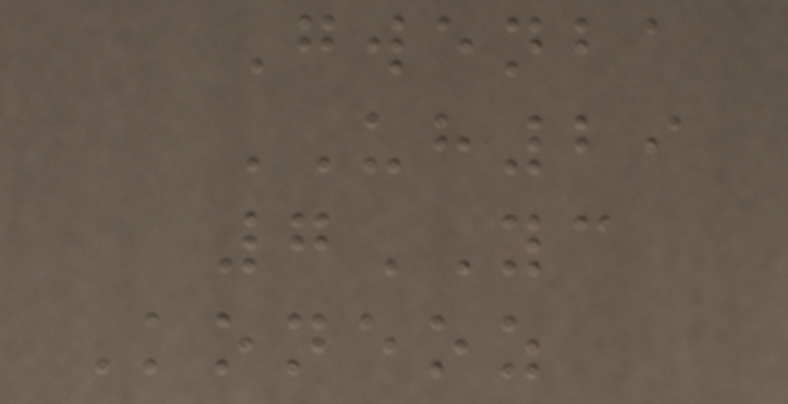Gwenba
UH29
7YC
Koneoz
